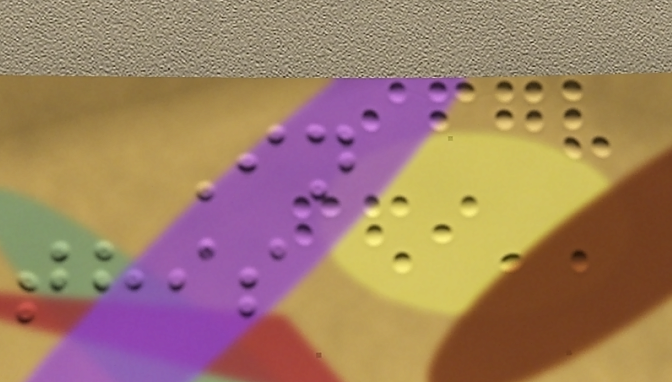In
this
